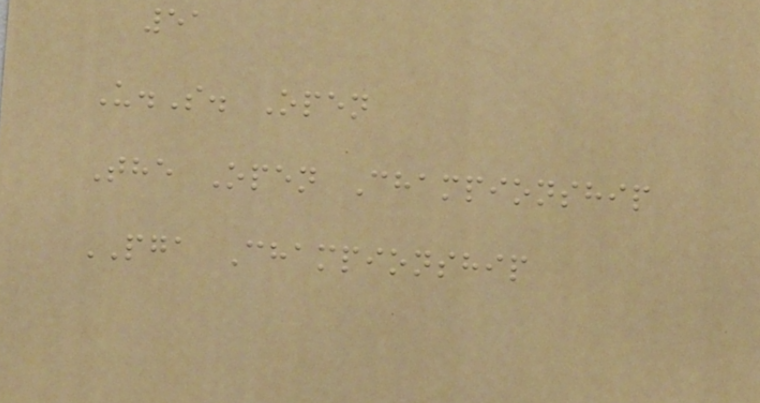51
U.S. Open
The Open Championship
PGA Championship
